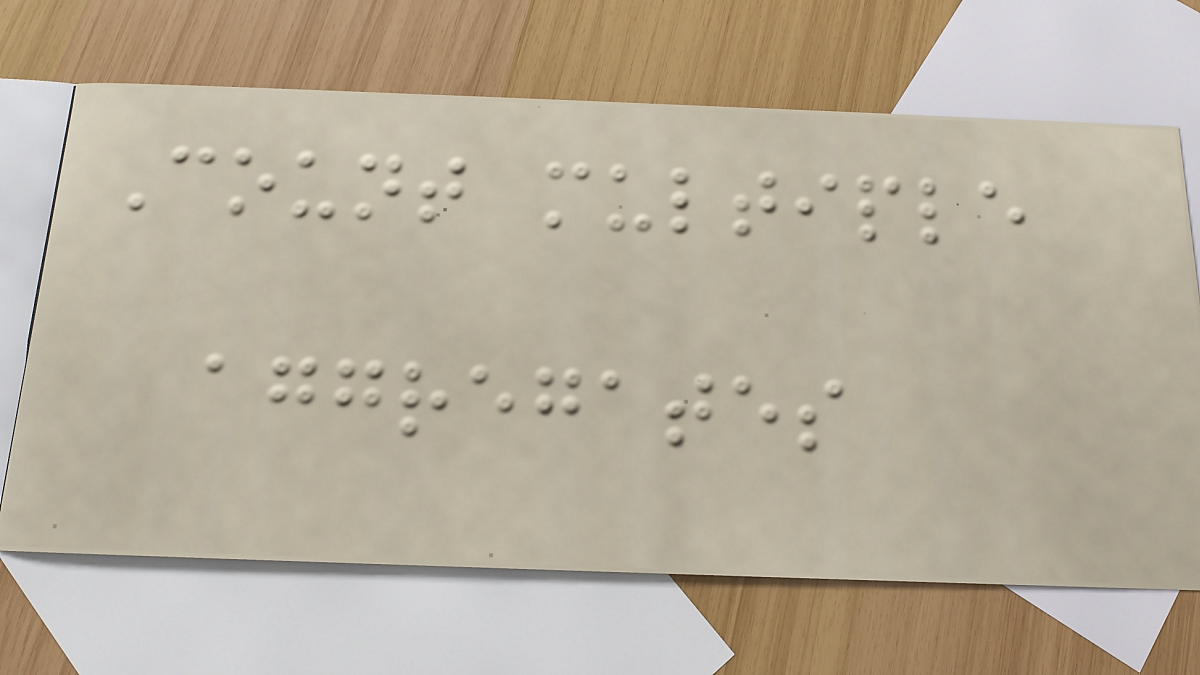Count multiple
aggregates
